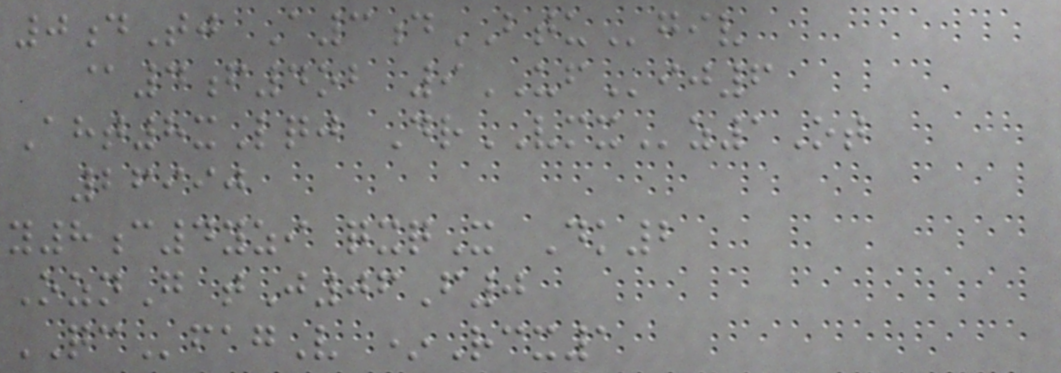0dTj A3dBTUgiv
@4f4ob 9UFij6
Aht8xLqj DrVMXz1Ot
26990
y8c4yzi qxqX Dk2
OznG tJ06F0
QCfagV *Rcx1
